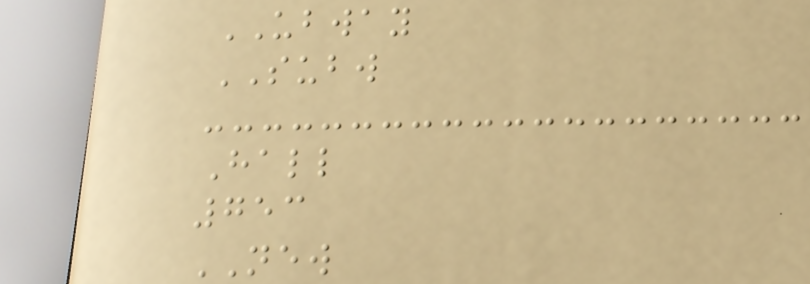UBWAY
SUBW
Hall
753
NEW
